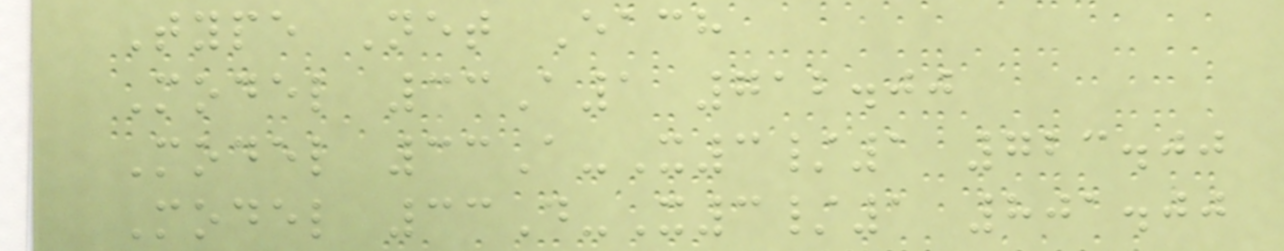Type Net Each
Model 33A1 712.00
Model 33A-X3/1 723.00
Model 33D-X3/1 801.00
